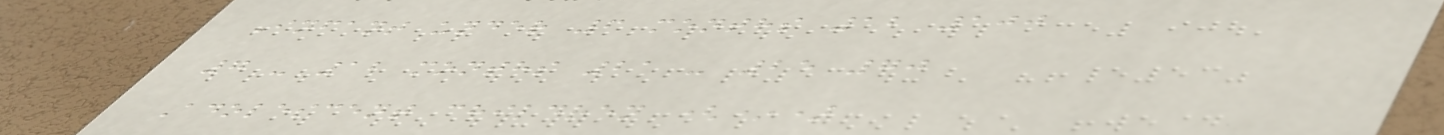Infant under 6 months 12 100
7 - 12 months 21 - 25 70
Adolescent children (*)
